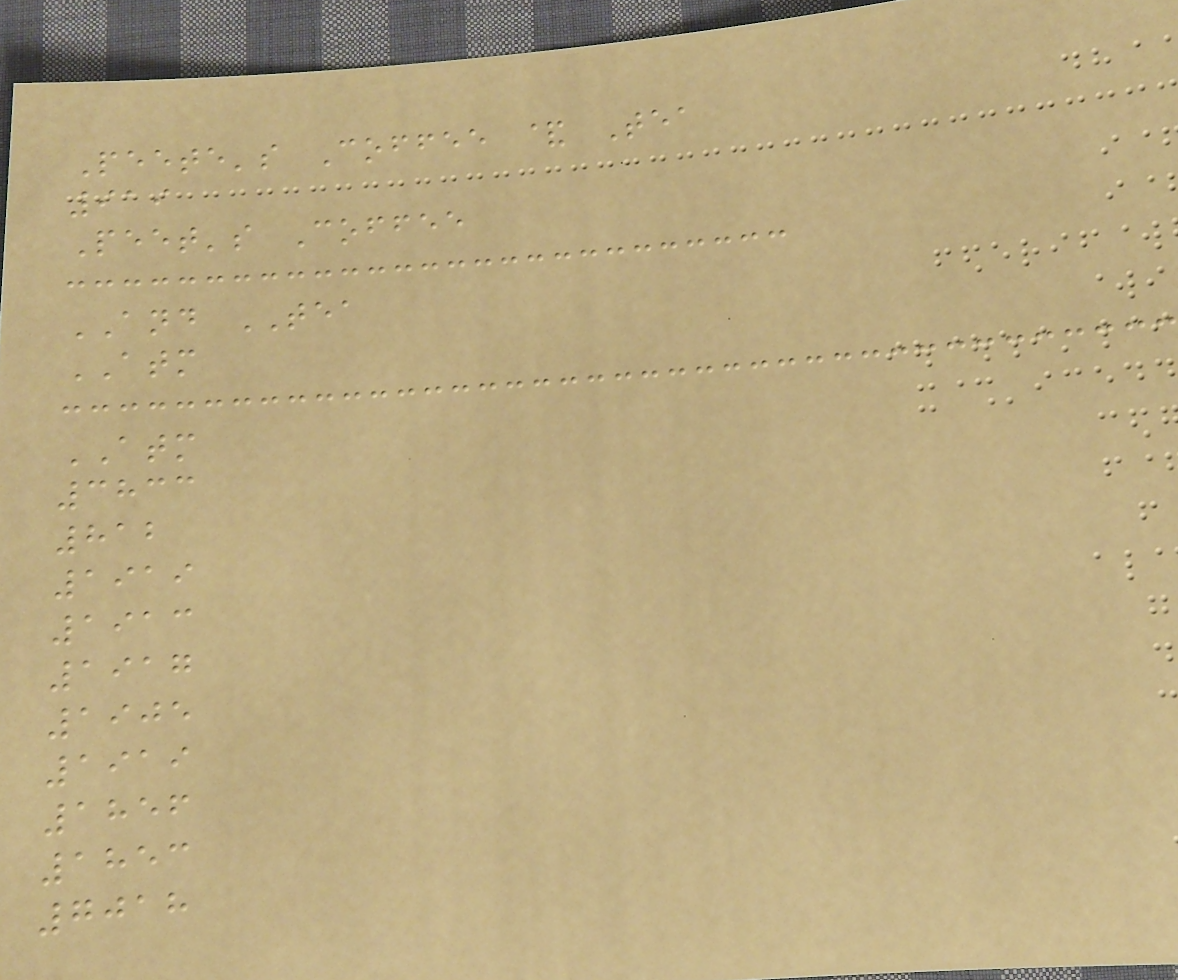Peete's Coffee & Tea
919
Peet's Coffee
AND TEA
ATM
ATM
3833
812
1919
1913
1917
1905
1919
1856
1853
7018
